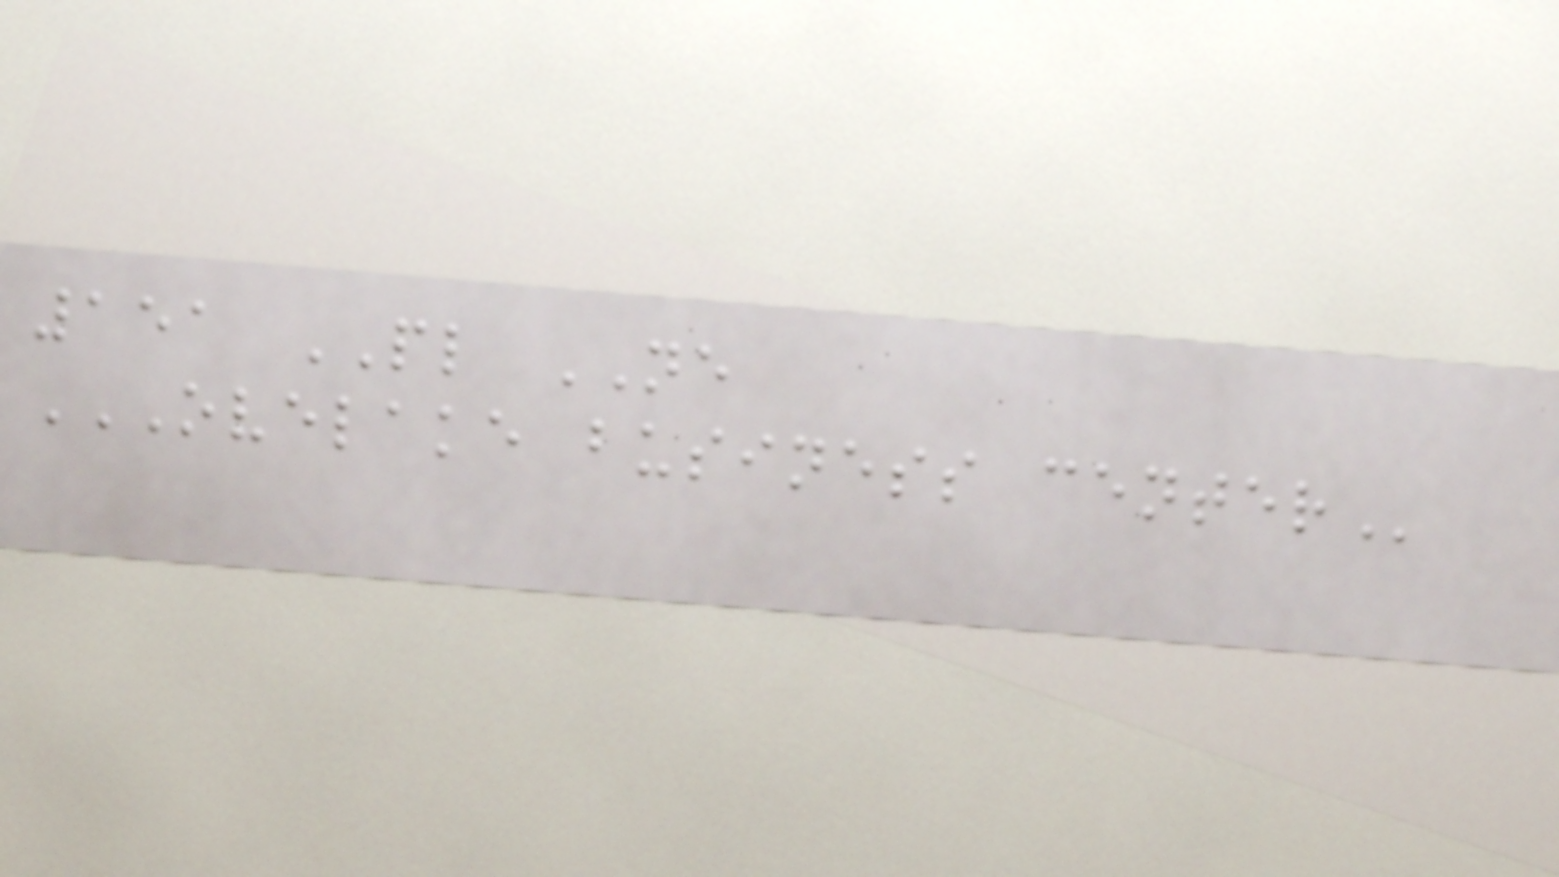151 PL NE
OVELAKE BUSINESS CENTER
